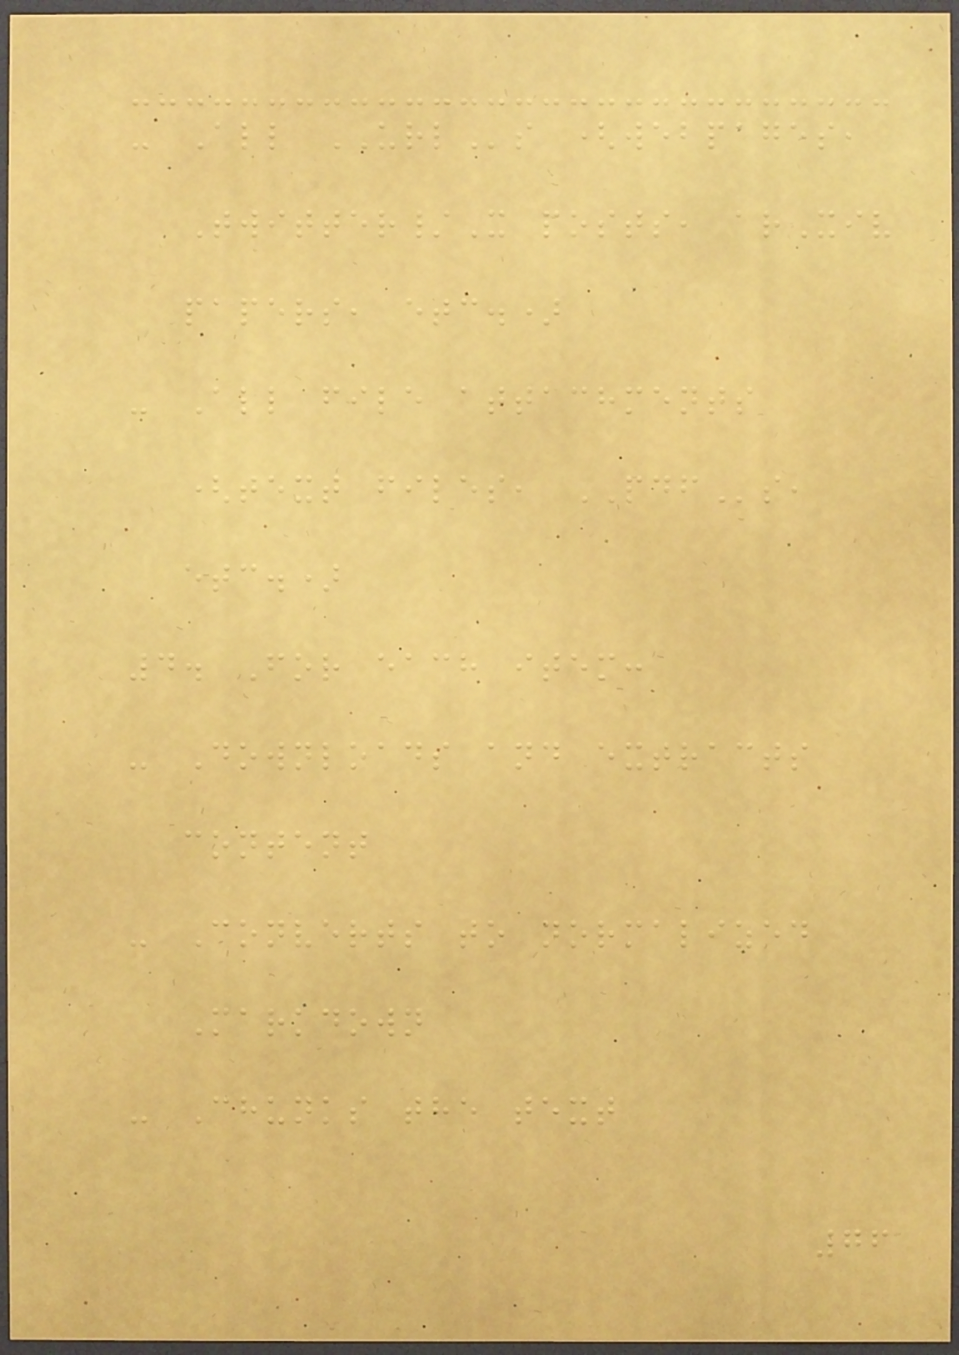- All URLs (webpages,
Twitter/X posts, arXiv
papers, etc.)
- All file attachments
(text files, PDFs,
etc.)
4. For each item:
- Downloads and extracts
content
- Converts to normalized
Markdown
- Chunks the text
76
